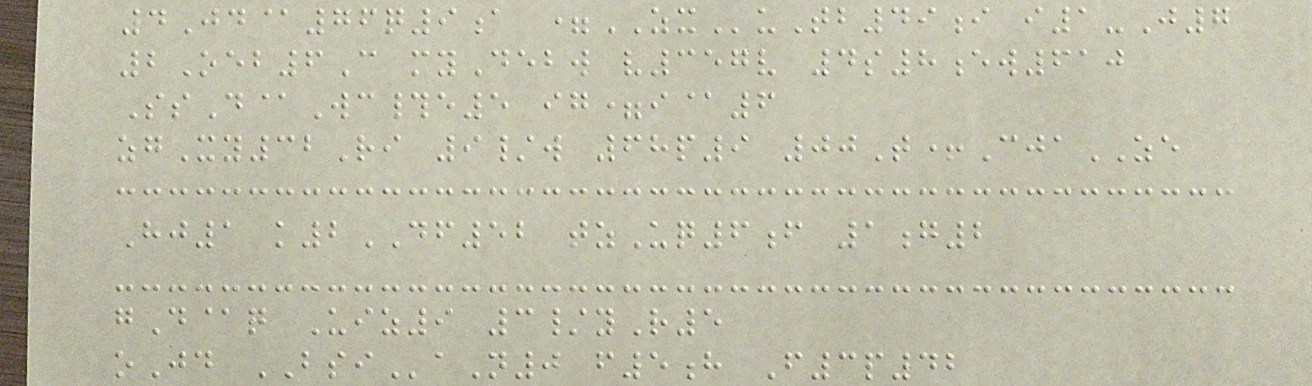4Jd@76q9a =ZXuTb49i i1-J7
2Oeb6C myDebw v357v 4s8ew610
SsD@Wc#e5 ig=i@6
zgXy32Ri 9/w 68p9 00T+CjaZE
Hj1 k2DF52 tzUq6f 1g2
gD@q Uiz9 3/yR5
oJd BSIaN0 f5h F3p42
